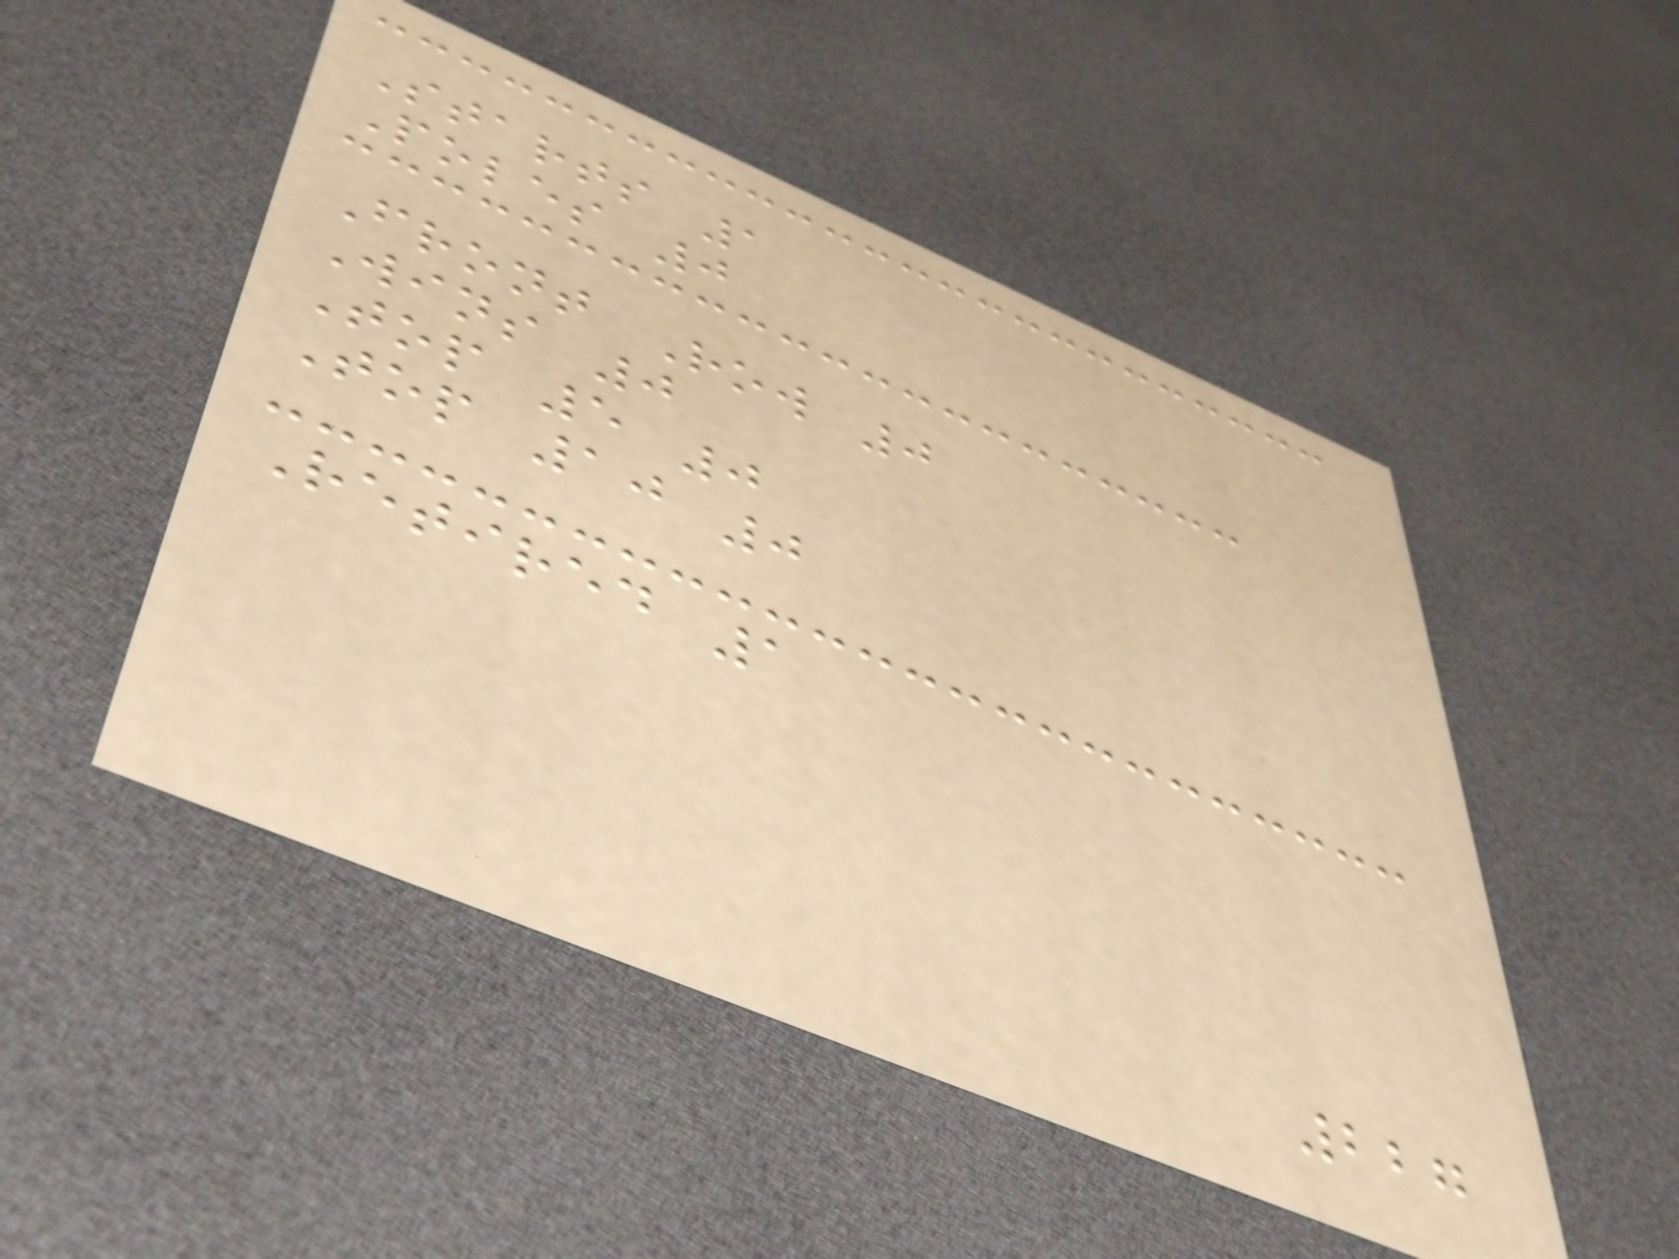Starts 1
Poles 0
Front Row 0
Wins 0
Top 5 0
Top 10 0
Retired 1
227
